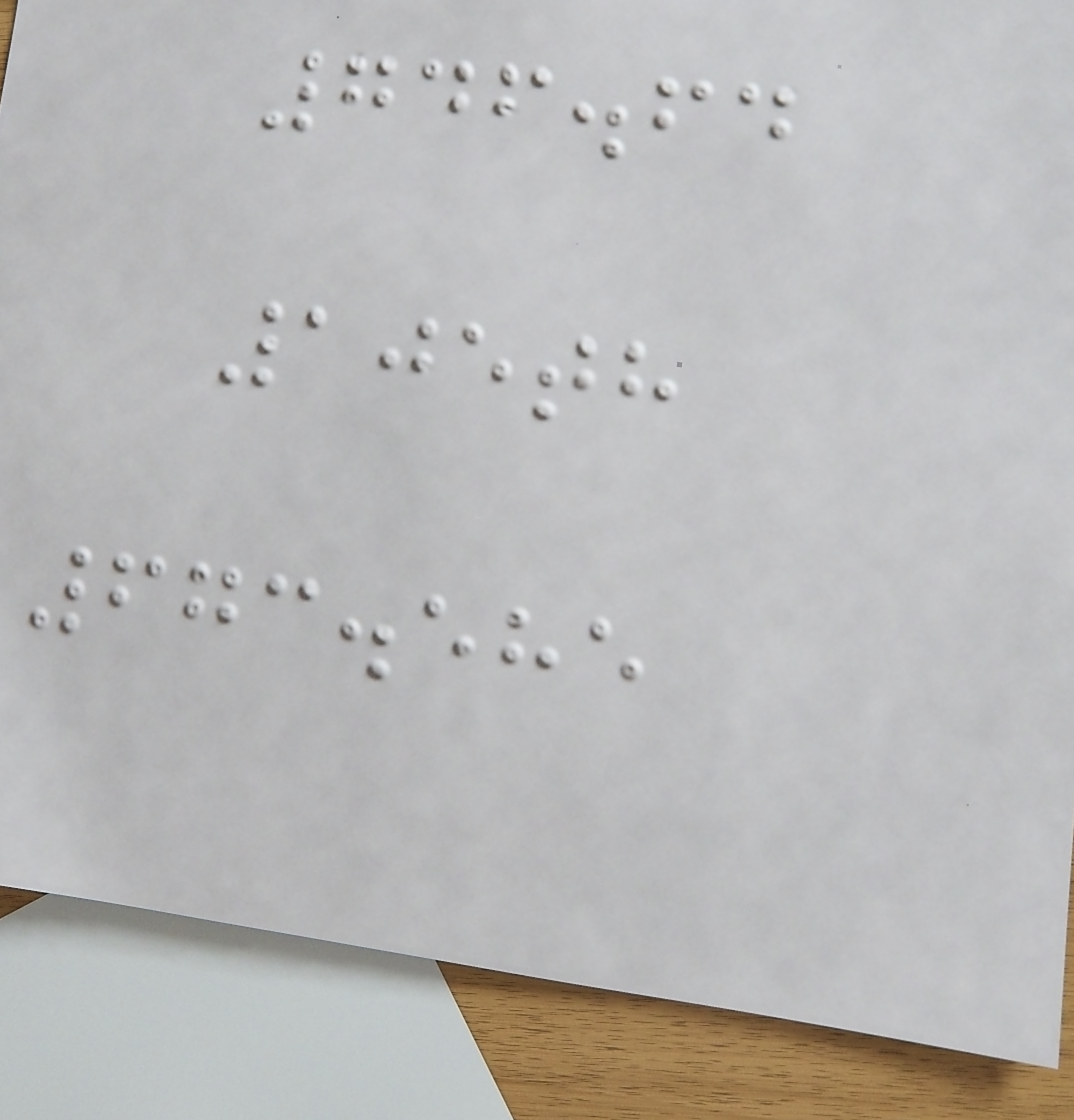746.64
105th
673.585
